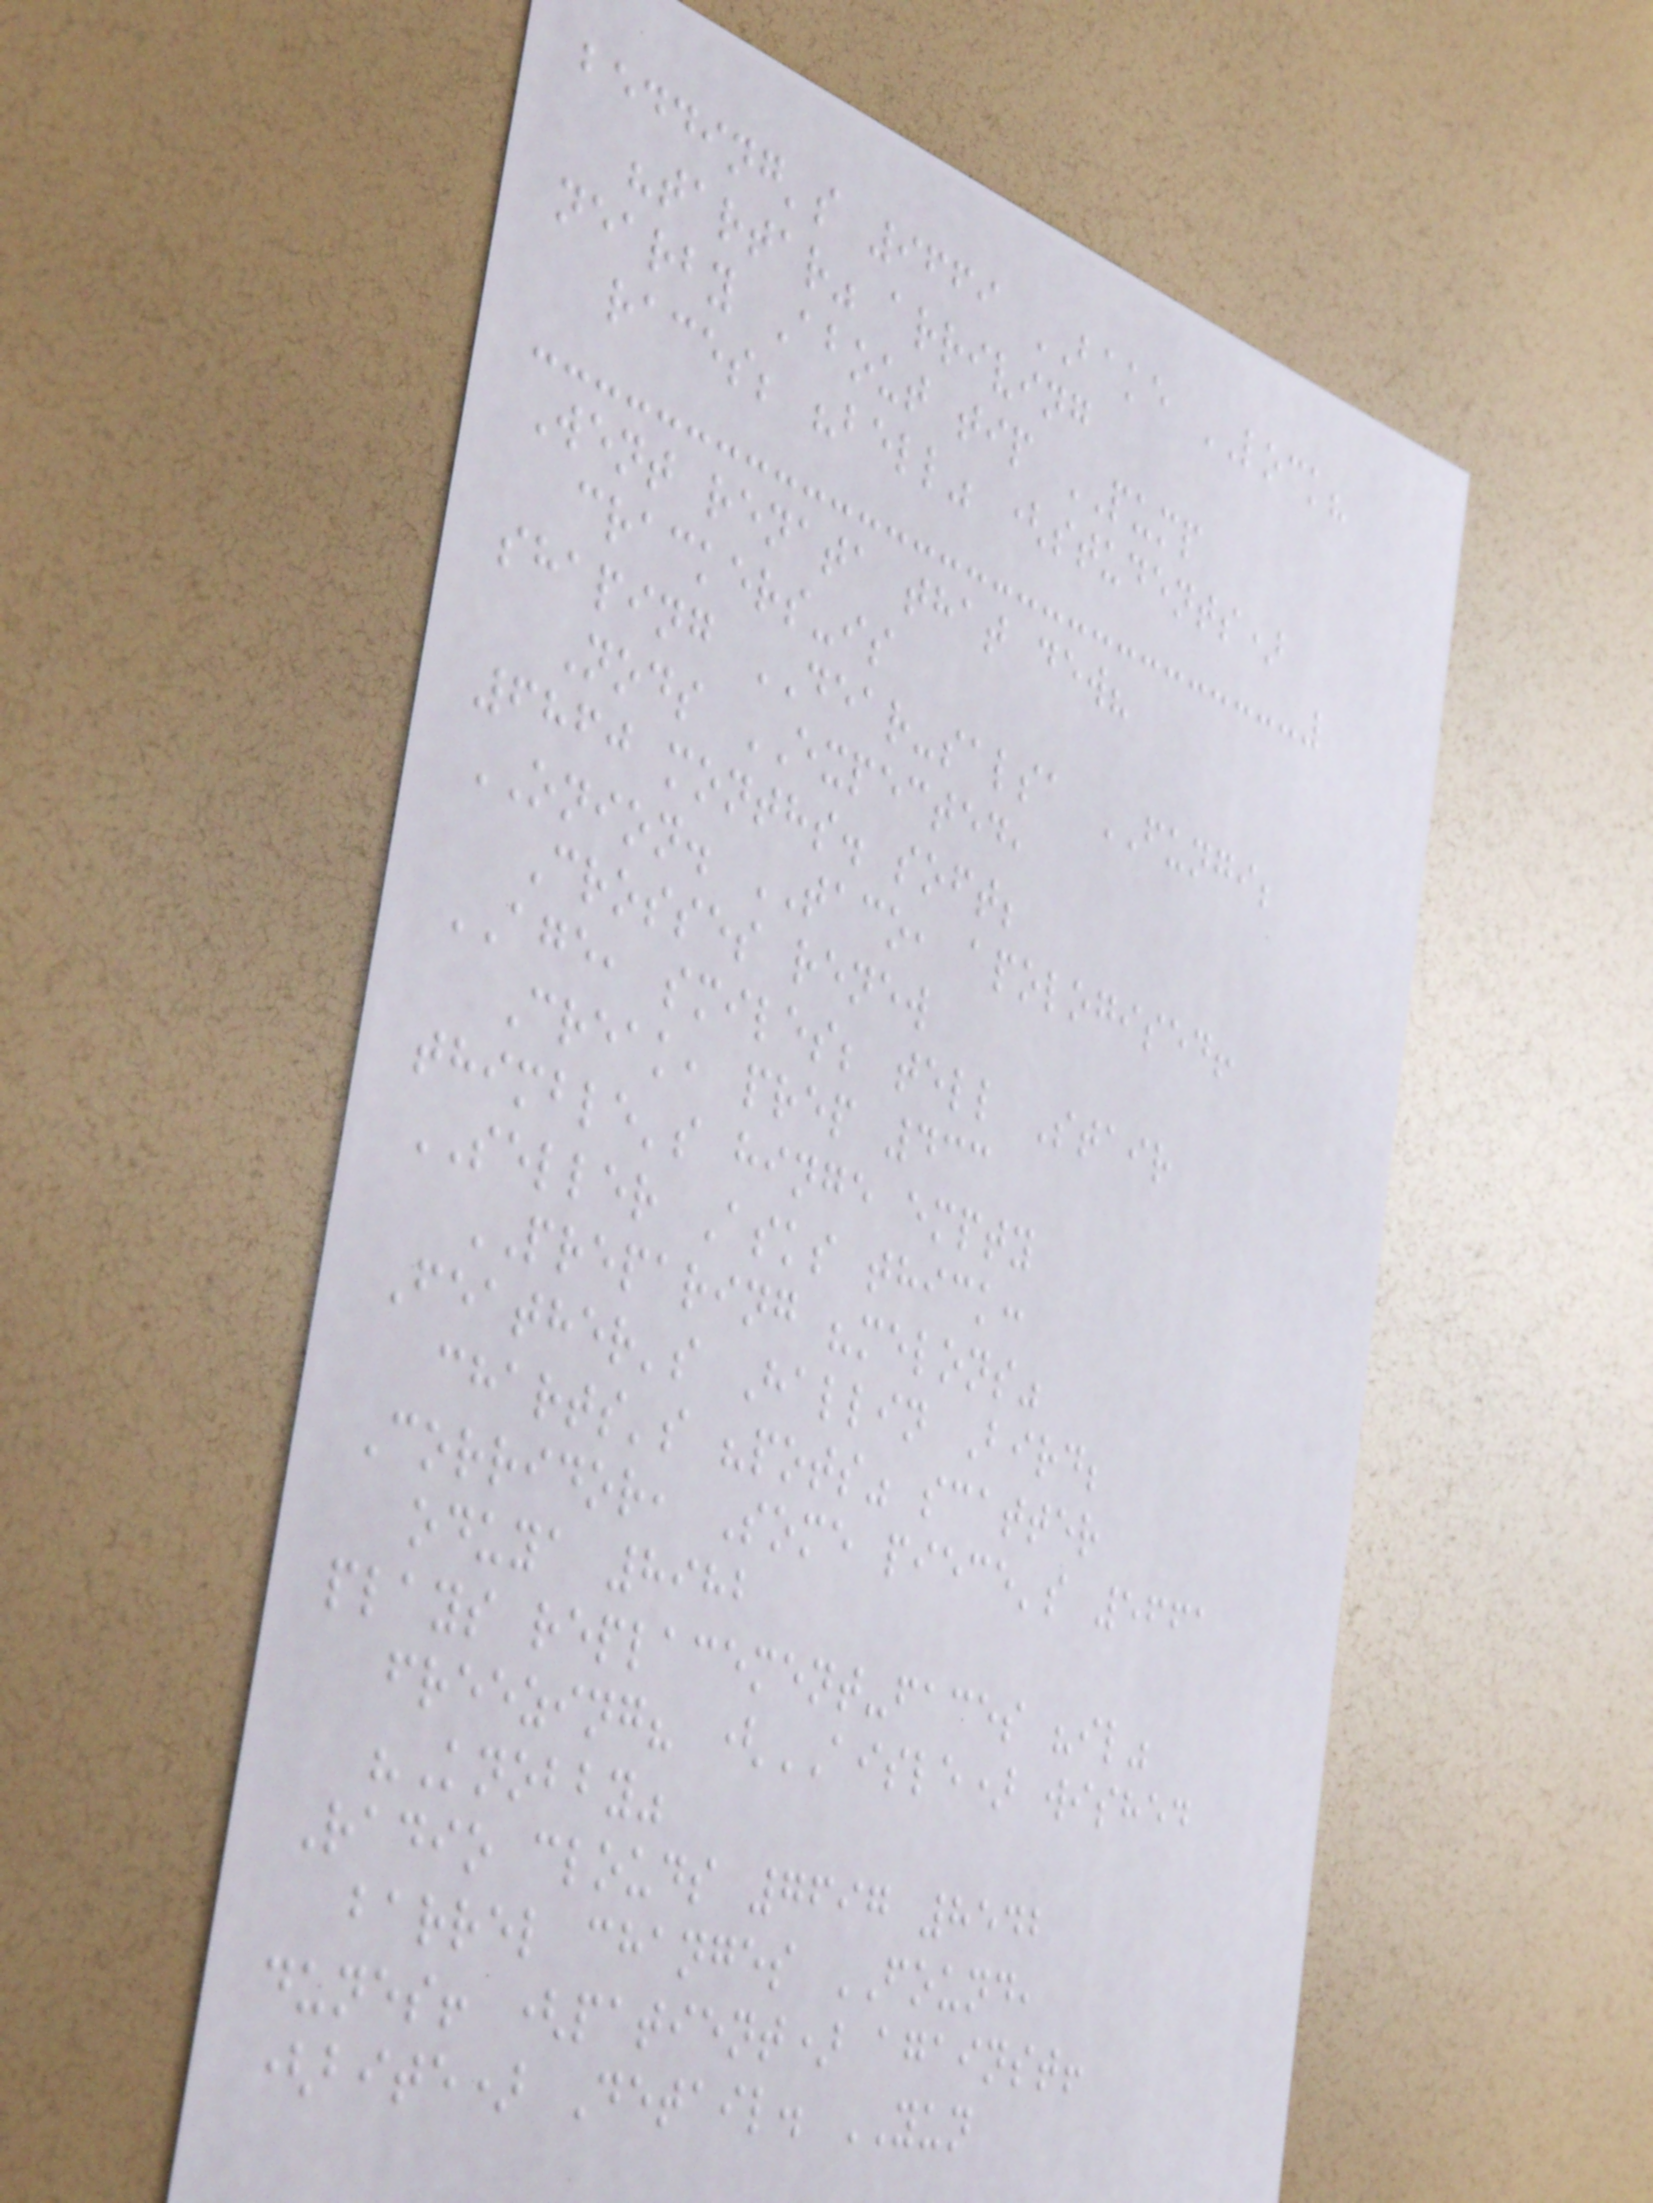bedding's 9669 BAKE LOCK?
"tartar" arriving
nearby About tip PUMP
races; "bell" (students)
Went renata that dew?
crackers-is
shaping DEAR-salsa FUNGI;
Nods EXPECTED,
6860 months. soft;
ONION. TACO, apologised!
Crosses renew
AGE, smiles; tell Stair
Creak, prep 433
thimble's hinge empty
SELLER Asks thick:
PREPARING "melons"
Feather's Hallin Bird;
charts's "pots" scatter
Corridor, Some piece's 5661
oduya 8982
plays replacement-faces "il"
freezing? (AISLE) wished
"Knobby"
Radio clouds 7697 8542
barrel changes FOUND,
dunes! (patient) against!
(bite) Detail. YUN
